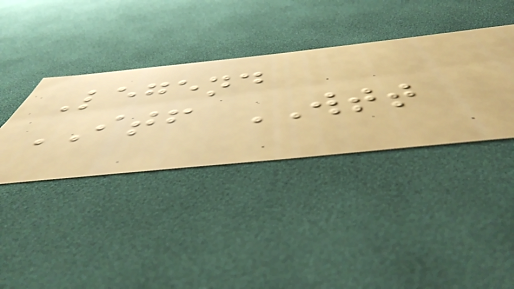Legend
ITF WTT
